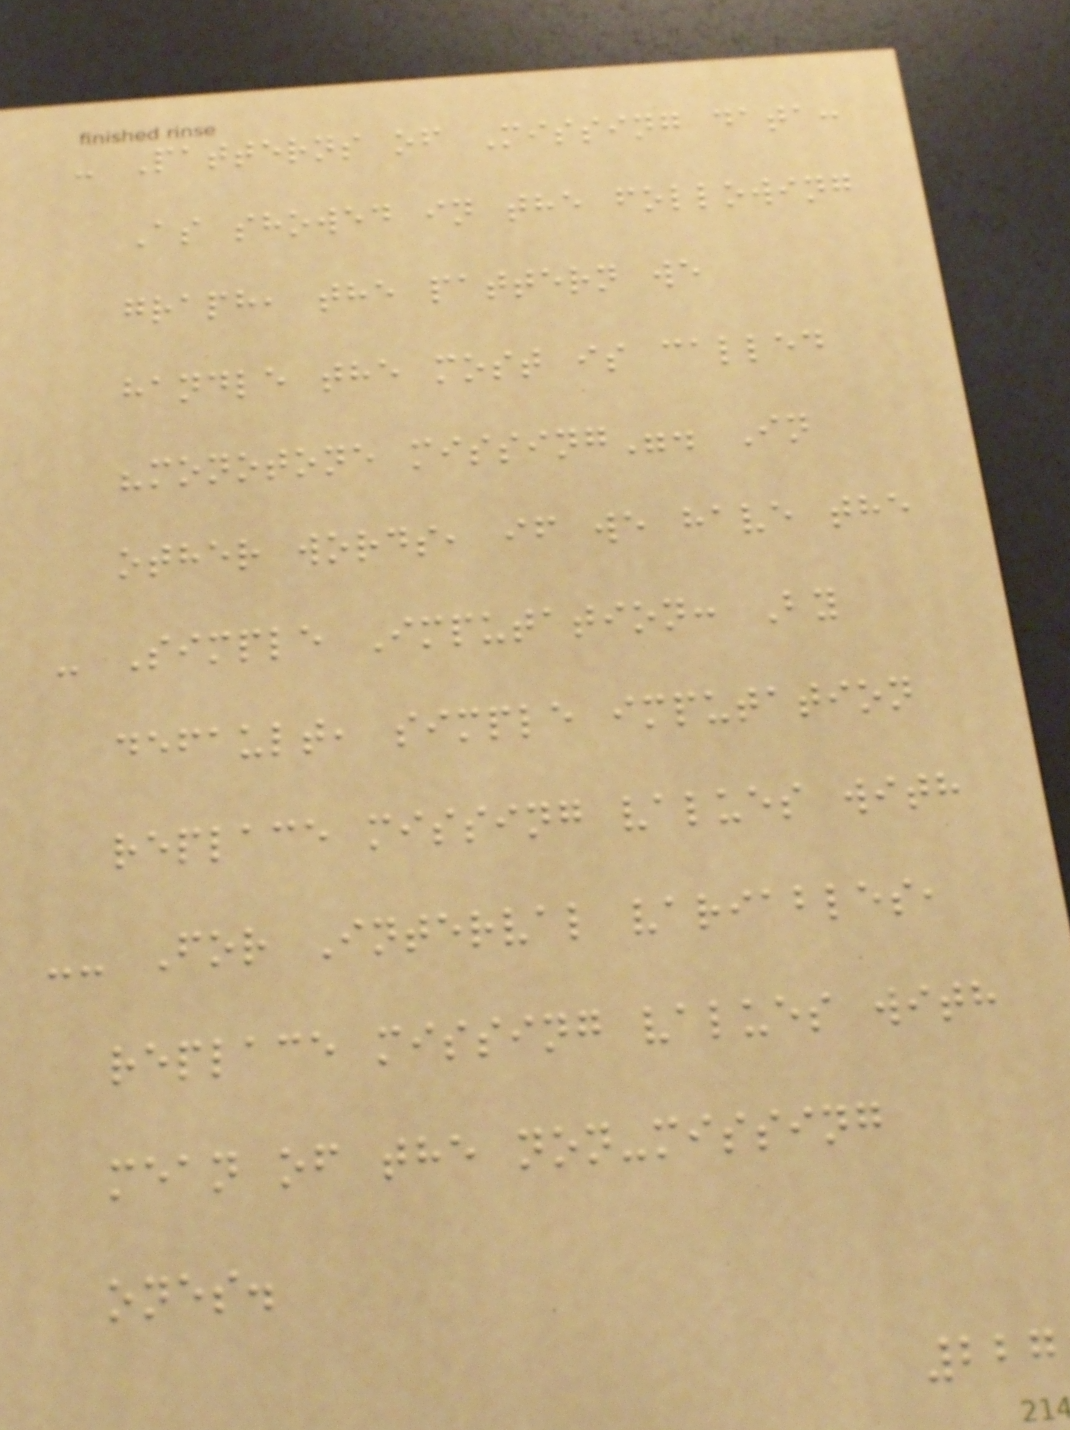- Patterns of Missing data:
As showed in the following
graph, the pattern we
handle the most is called
"monotone missing". In
other words, if we have the
- Simple Imputation: By
default, simple imputation
replace missing values with
-- For Interval variables,
replace missing values with
mean of the non-missing
ones.
227
